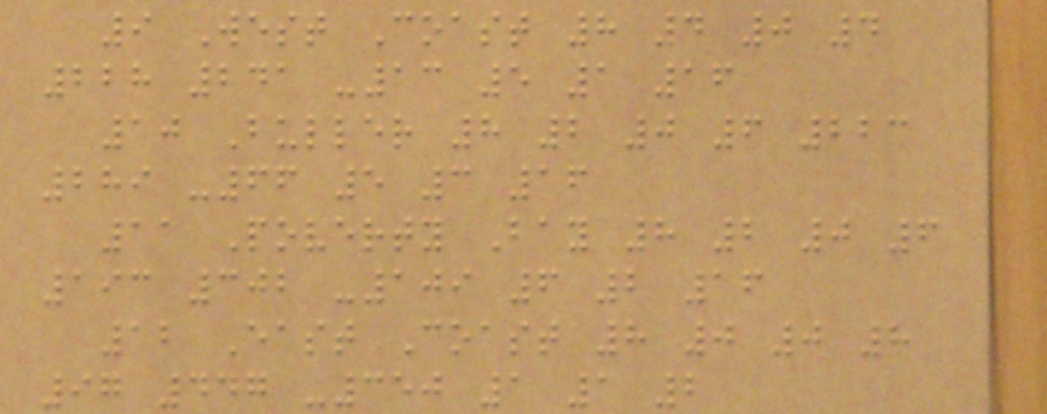9 West Coast 8 4 0 4
228 241 -13 5 1 16
10 Buller 8 2 0 6 223
289 -66 5 3 16
11 Poverty Bay 8 2 0 6
193 302 -109 6 2 16
12 East Coast 8 0 0 8
97 447 -350 1 1 2
